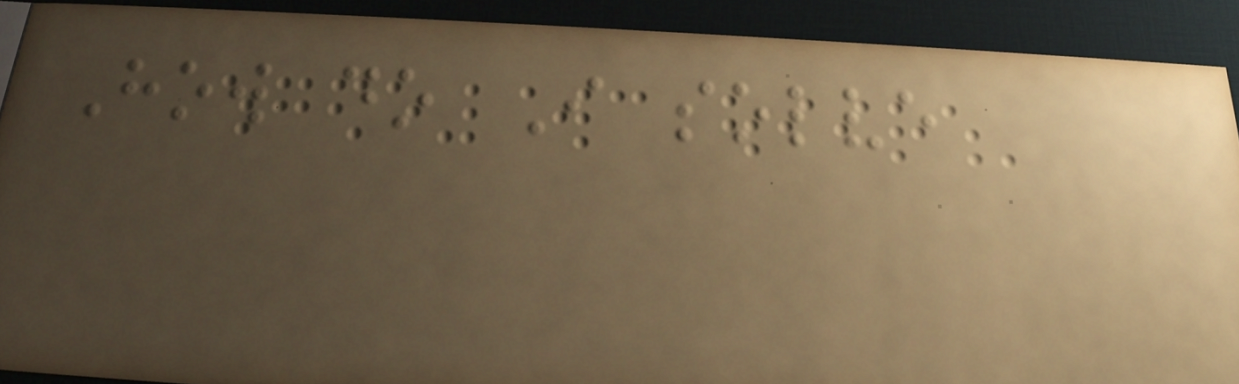How do I solve
